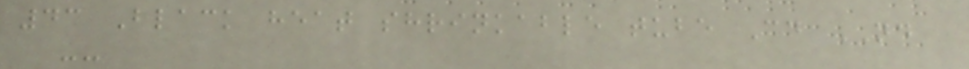43 Black heat shrinkable tube Cd ND
--
